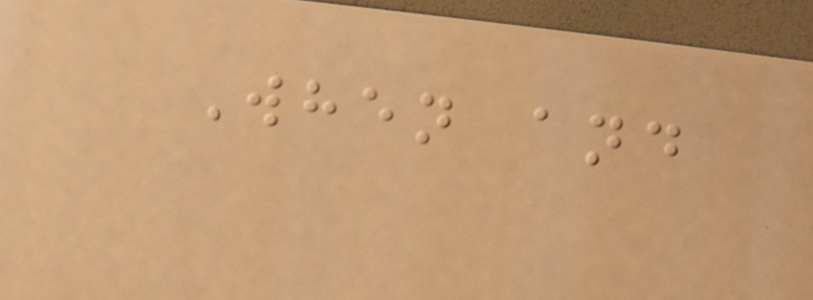When and
